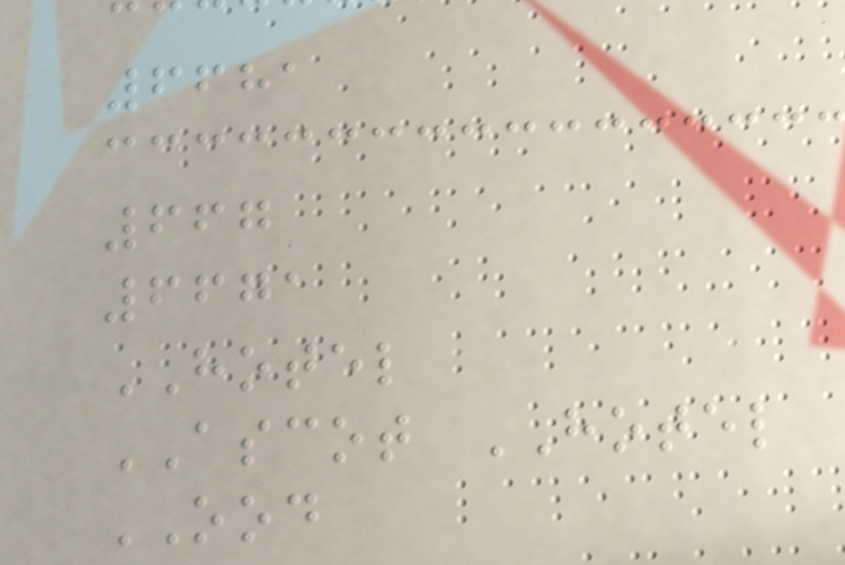6681
667
6671
HOTEL
ASCOT HOTEL
OOD
